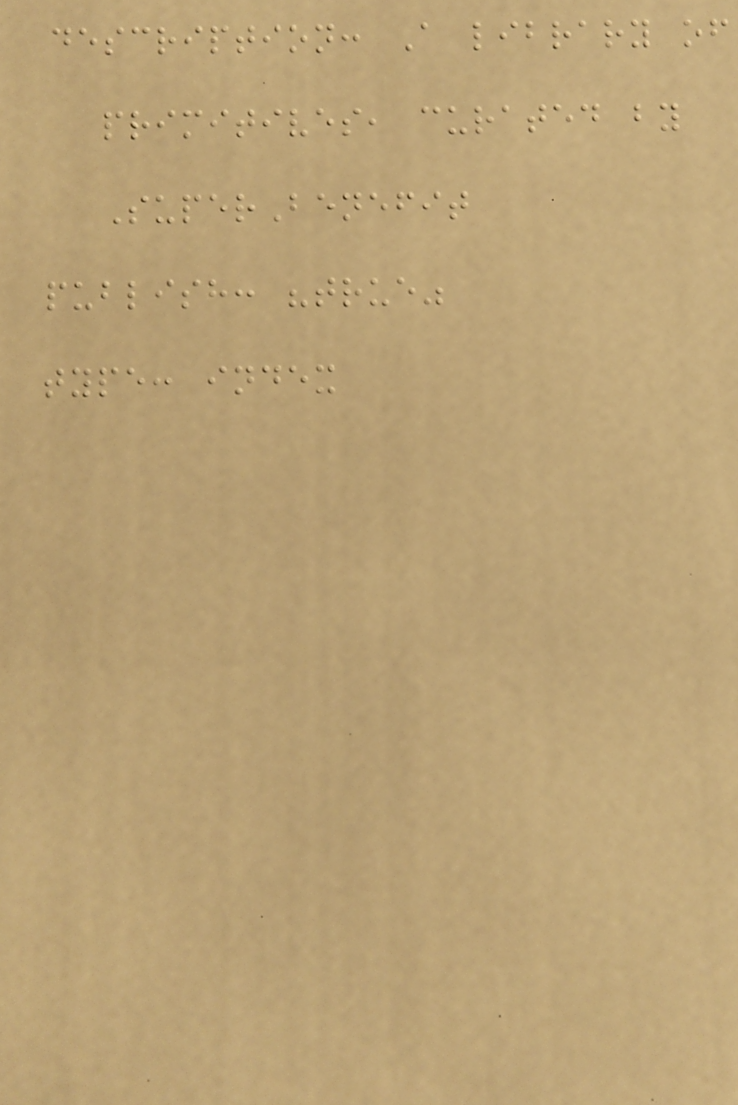description: A library of
primitives, curated by
SuperBenefit
publish: "true"
type: index
